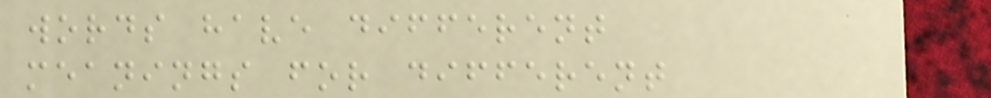words have different
meanings for different
